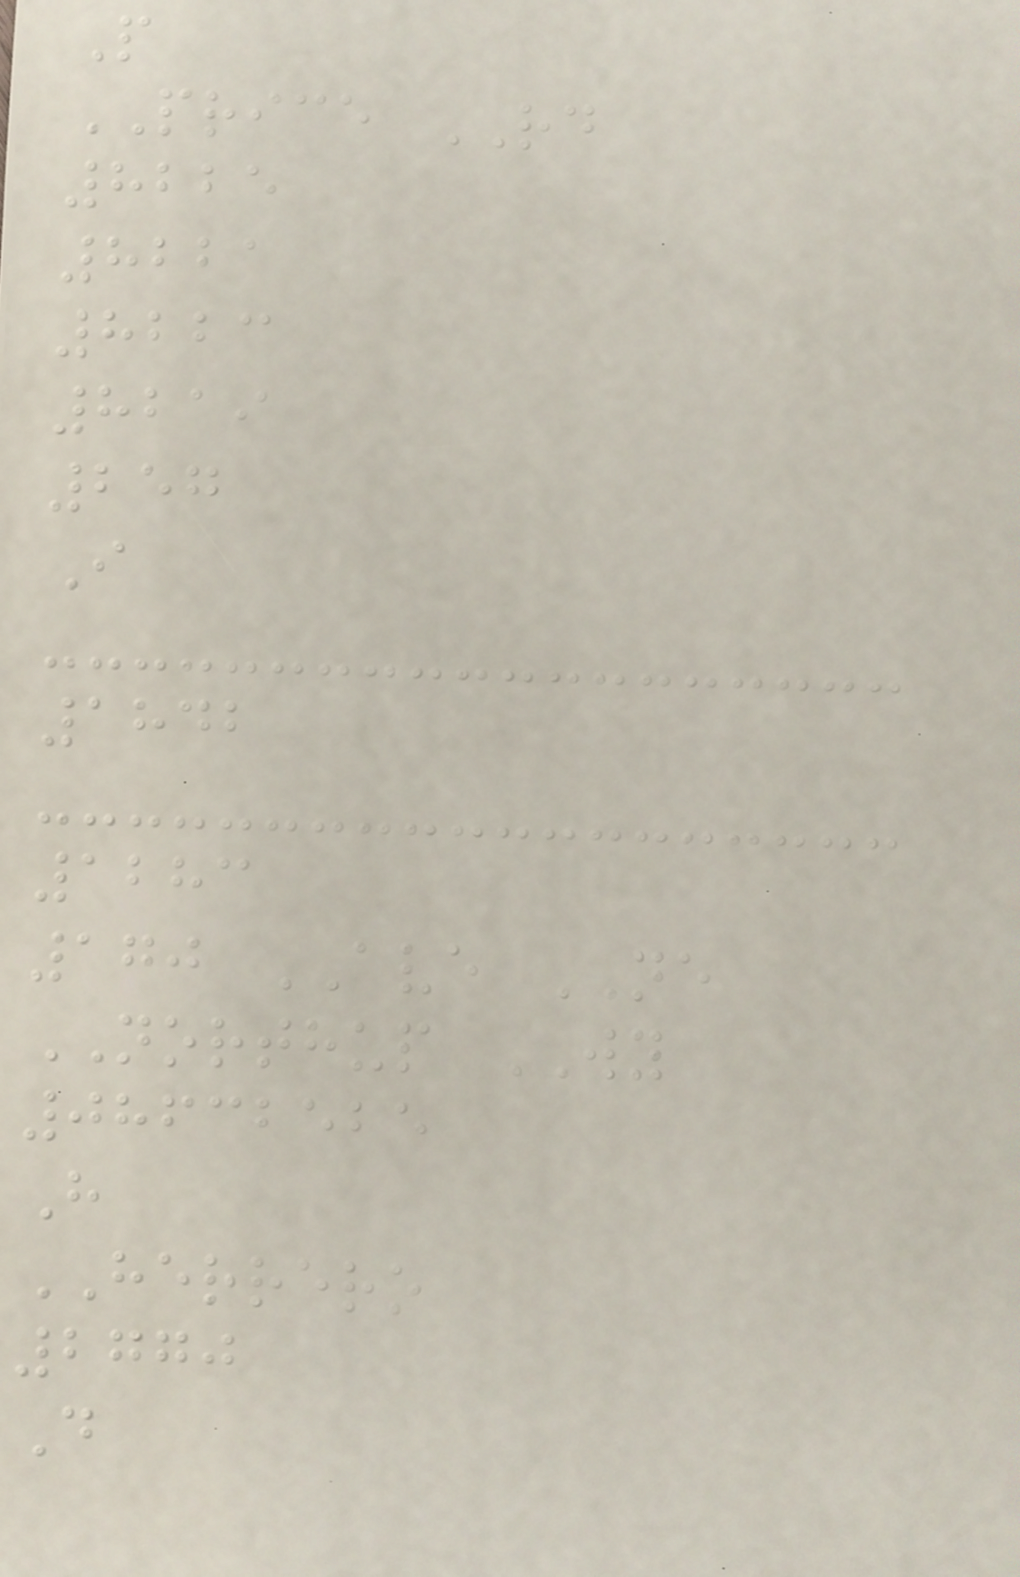P
PRICE RD
8225
8221
8223
8219
257
I
1842
1283
170 AVE NE
NORTHUP WY
08632525
H
HERRERO
2770
D
